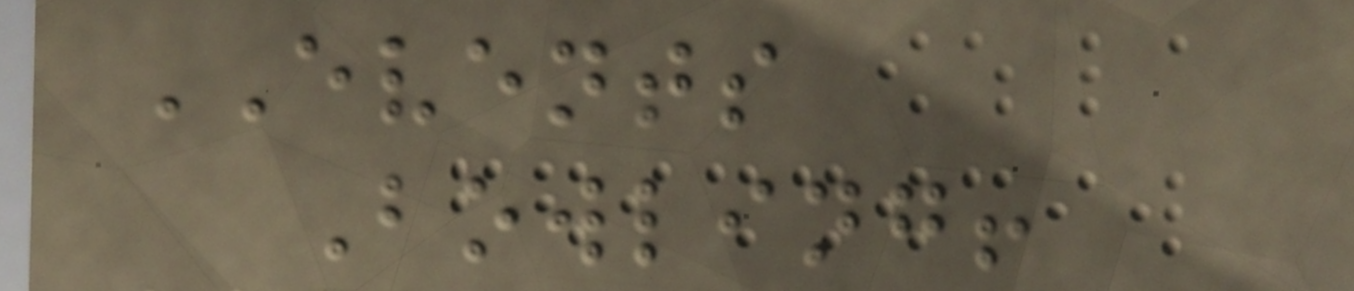EVENTS
Bowling!
